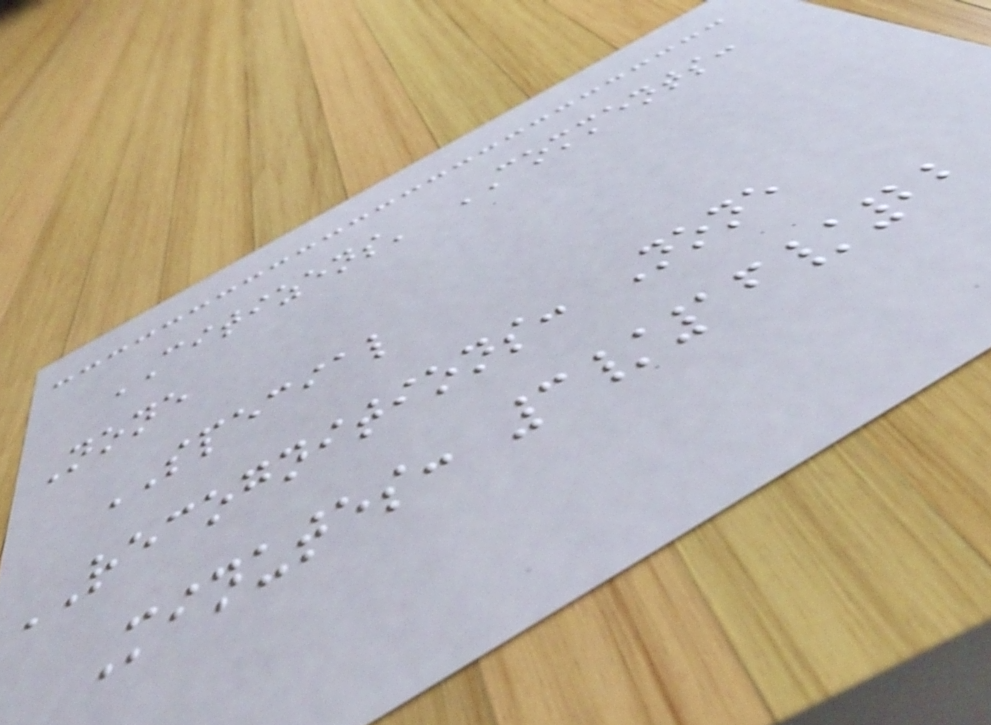CITIZENS' COMMENTS:
None
SPECIAL
RECOGNITIONS: None
Minutes: 3/16/22
